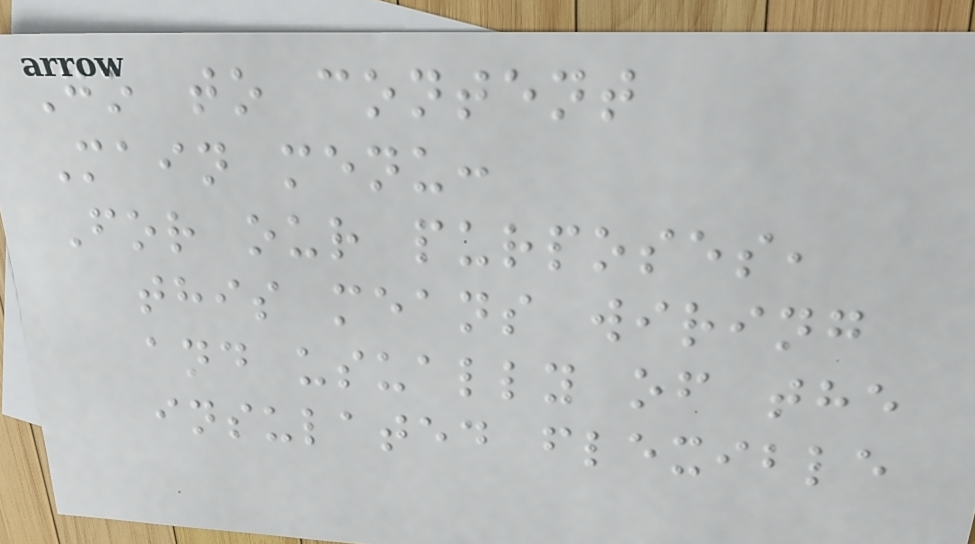Go to content
Main menu:
For our purposes,
this means wiring
and usually of the
insulated flexible
